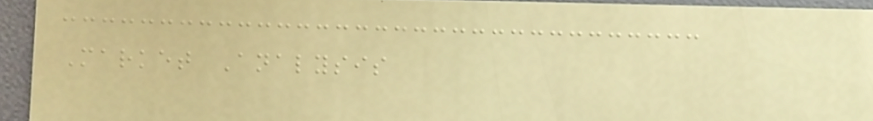Market Analysis
